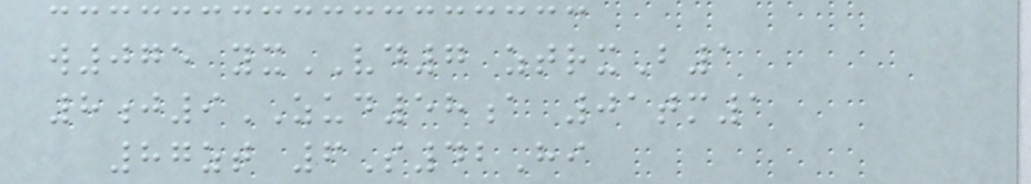w075 yxVD7 ztrxB1
8j9ZUD58a 01tm1
87zt 6S42Hi
